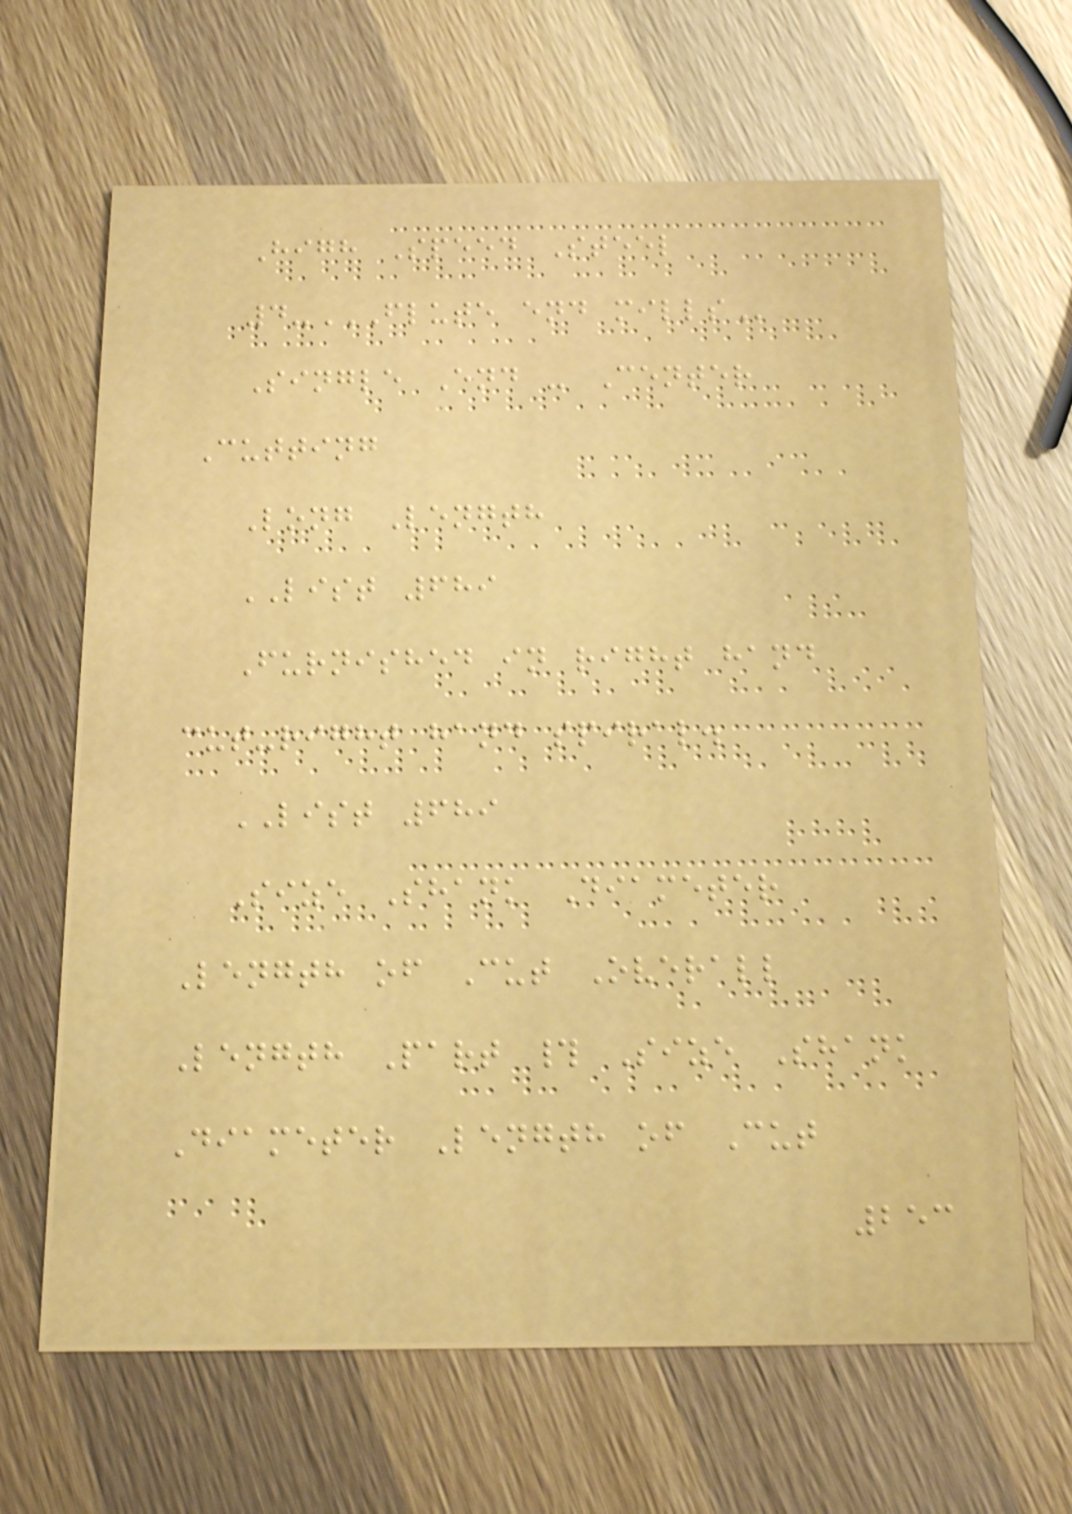High Speed Steel
4-FLUTE END MILLS
Single End - Center
Cutting
Long Length
LIST 689
Furnished in right hand
cut-right hand spiral.
LIST 689
Size Shank Diameter
Length of Cut Overall
Length Part # Size Shank
Diameter Length of Cut
253
